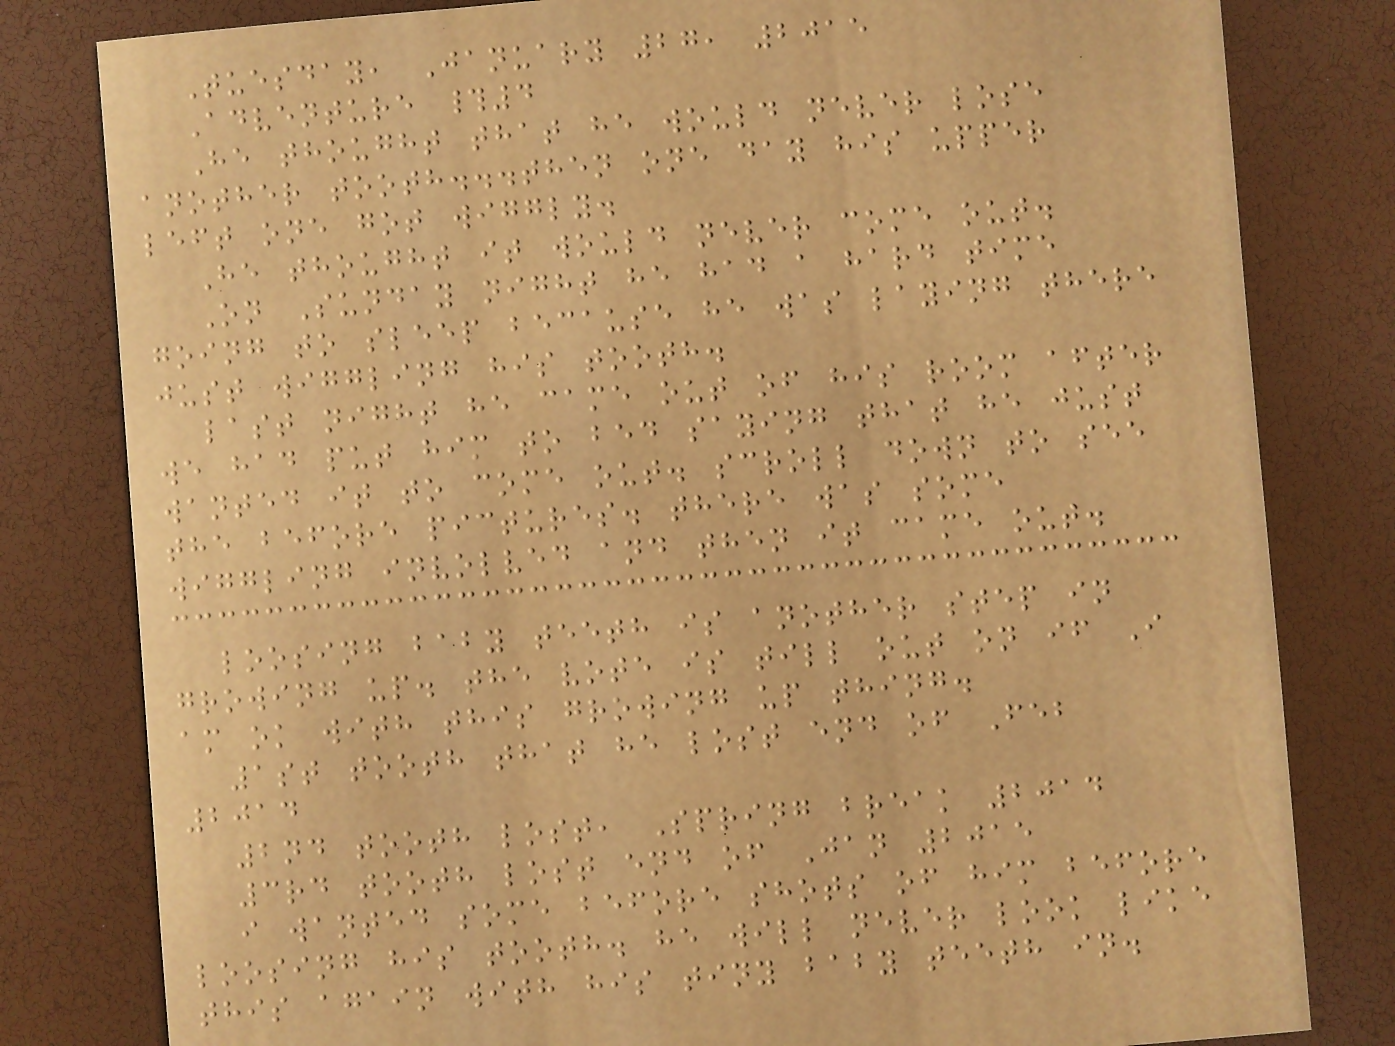Tuesday, January 27, 2015
Adventure #4
He thought that he would never lose
another tooth...then one day his upper
left one got wiggly.
He thought it would never come out.
On Sunday night he had a hard time
going to sleep because he was laying there
just wiggling his tooth.
last night he came out of his room after
we had put him to bed saying that he just
wanted it to come out. scroll down to see
the before pictures. there was some
wiggling involved and then it came out.
loosing baby teeth is another step in
growing up. the vote is till out on if I
am ok with this growing up thing.
1st tooth that he lost end of Feb
2014
2nd tooth lost, Spring break 2014
3rd tooth lost end of Jan 2015
i wanted some before shots of him before
loosing his tooth. he will never look like
this again with his tiny baby teeth in.
